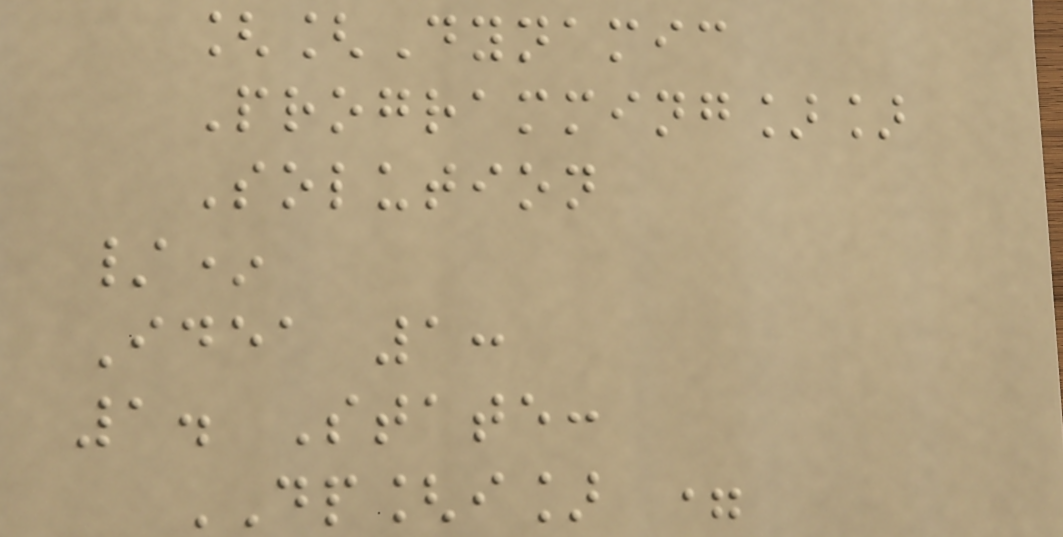[[Dynamic
Programming]]
Solution
/*
Idea 1:
1. State:
DP[i] =
